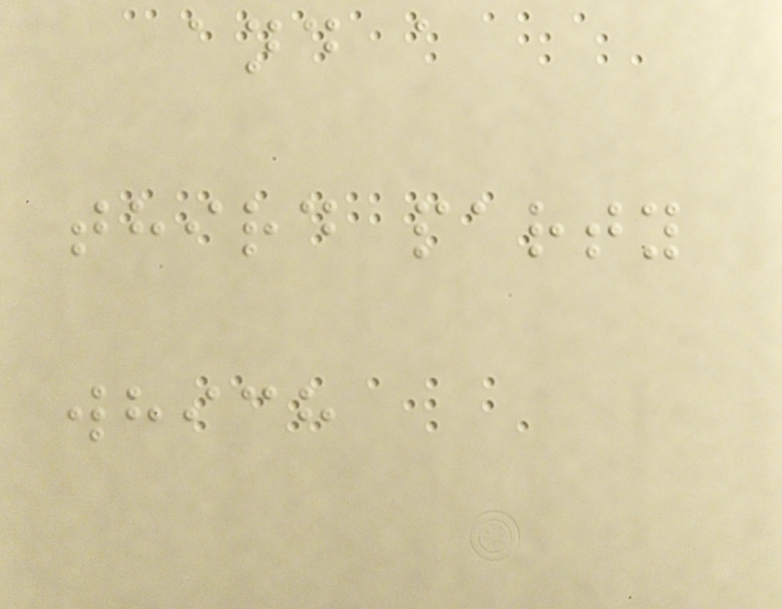and a
third party
which
